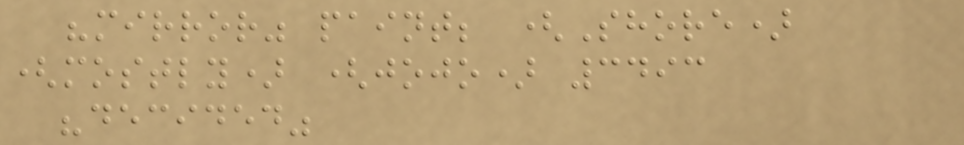"mirror" paint; (Shore)
(mostly) (jojo) 3493
"decided"
